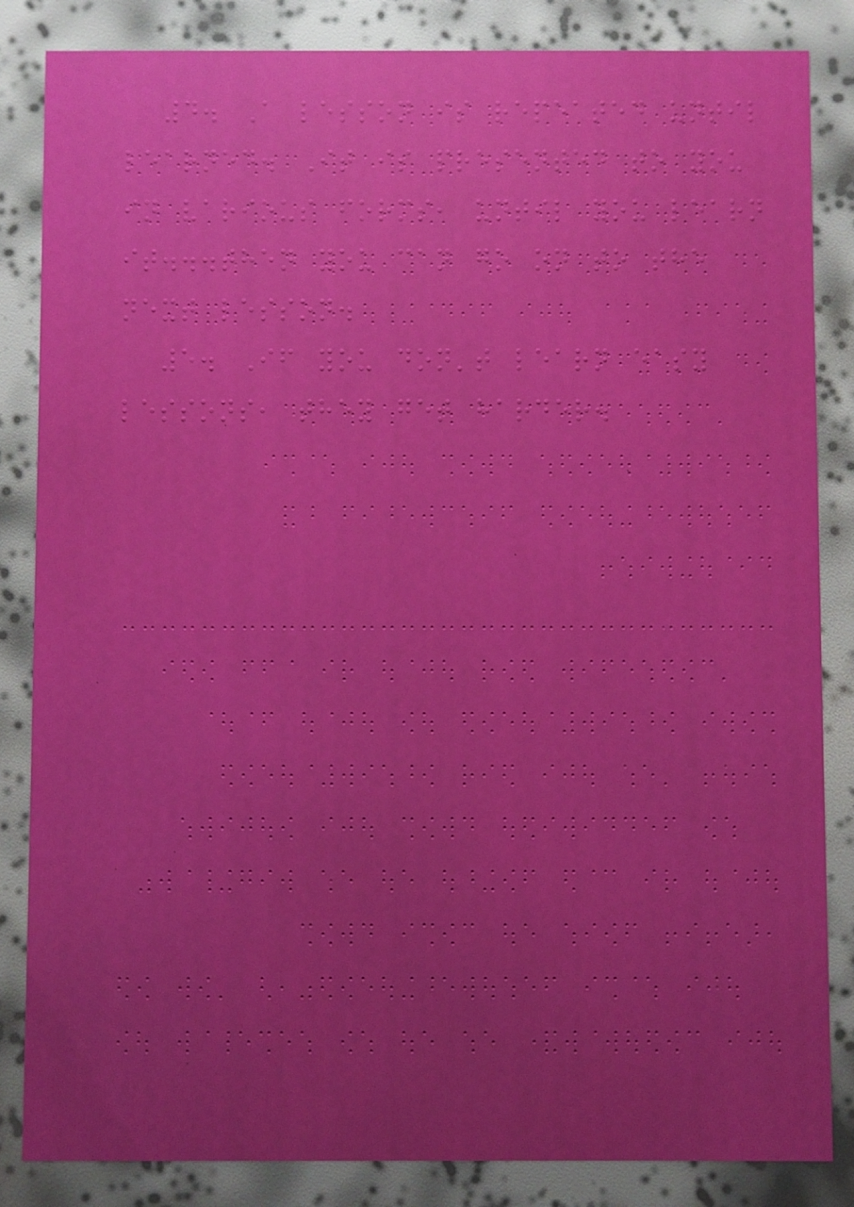4. A lesson is repeated until
learned. It is presented to you
in various forms, until you learn
it...then you can go on to the
next lesson.
5. If you don't learn easy
lessons, they get harder.
